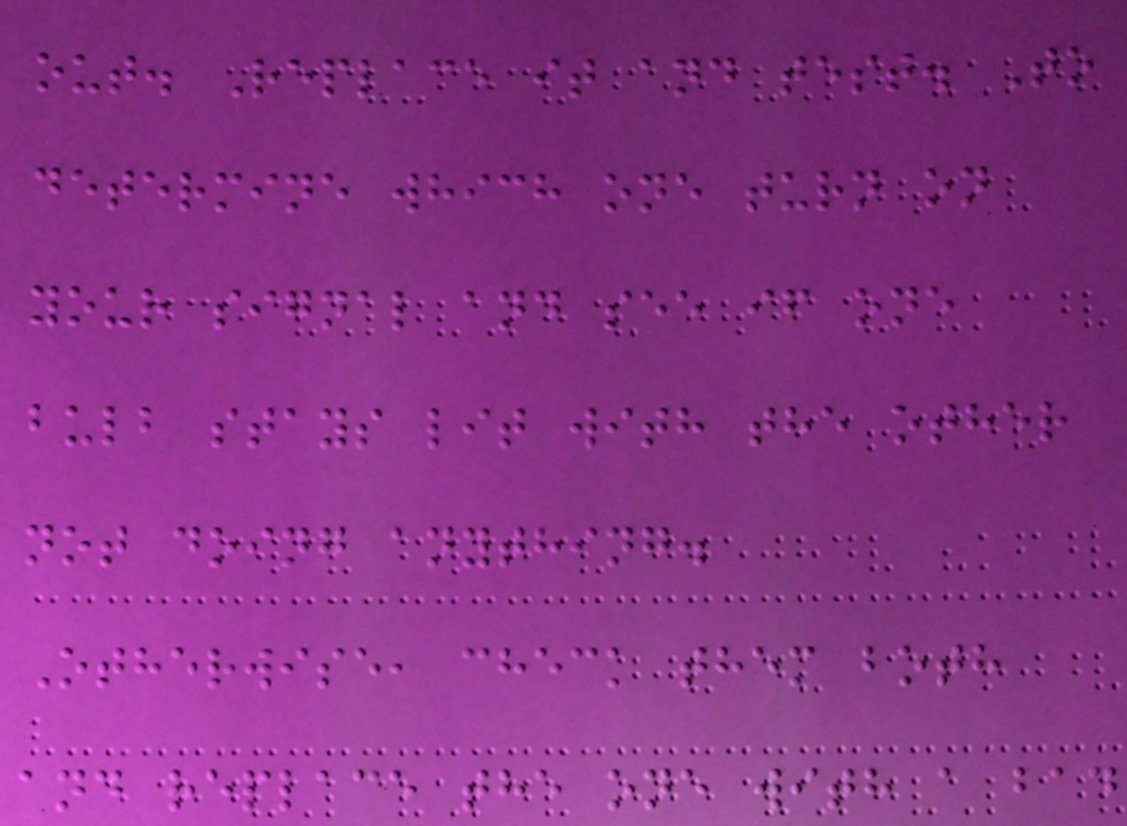out. Replace it and test. To
determine which one turn on
your signal and see if one
bulb stays lit with the other
not doing anything.
Otherwise, check them both
and replace the one with a bad
